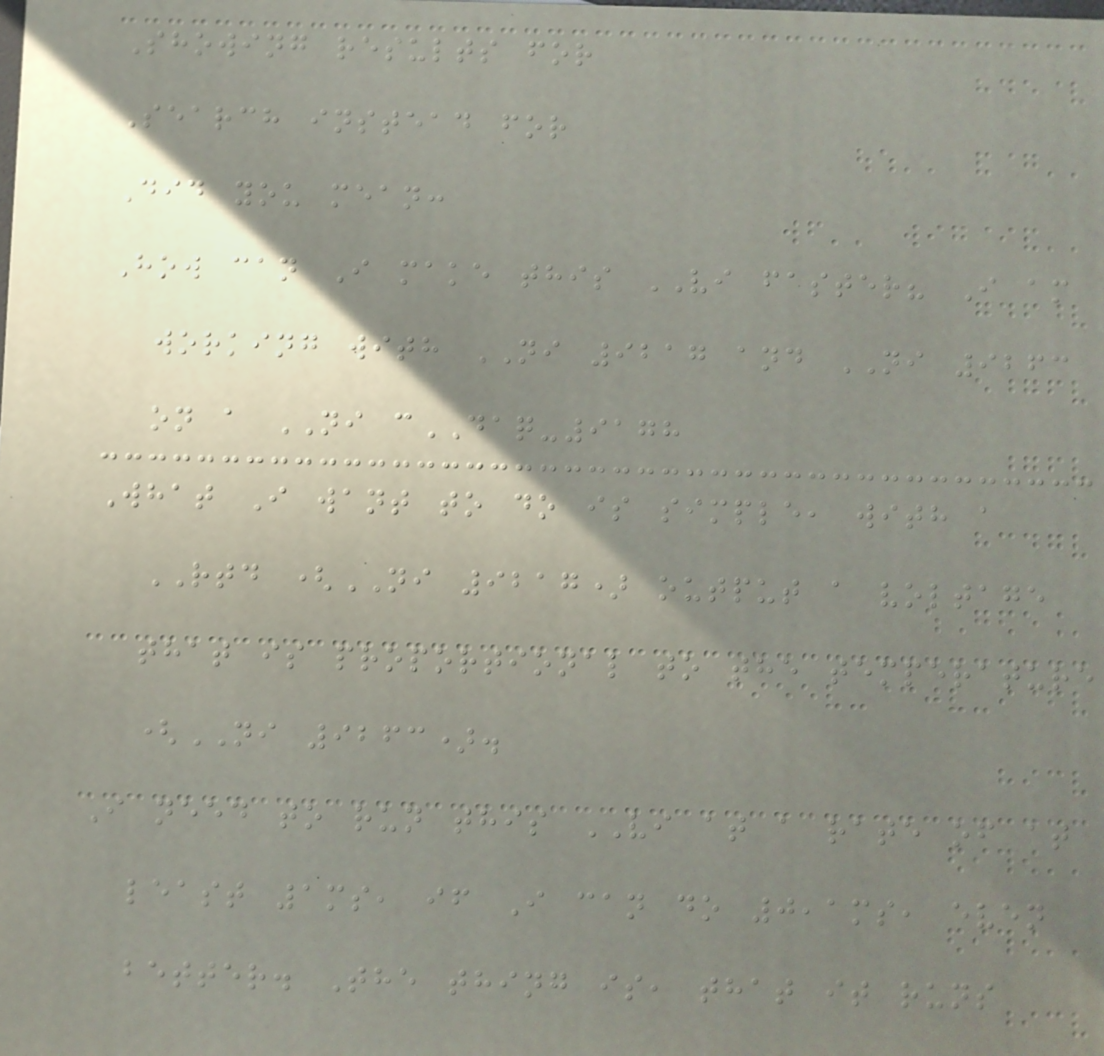Showing results for
Search instead for
Did you mean:
How can I make this VI faster? I am
working with NI 9217 and NI 9263
on a NI cDAQ-9178
What I want to do is simple, with a
RTD (NI 9217) output a voltage
that is proportional to the temperature
(NI 9263).
I need to run this VI at a rate of at
least 1ms, if I can do 0,1ms, even
better. The thing is, that it runs
